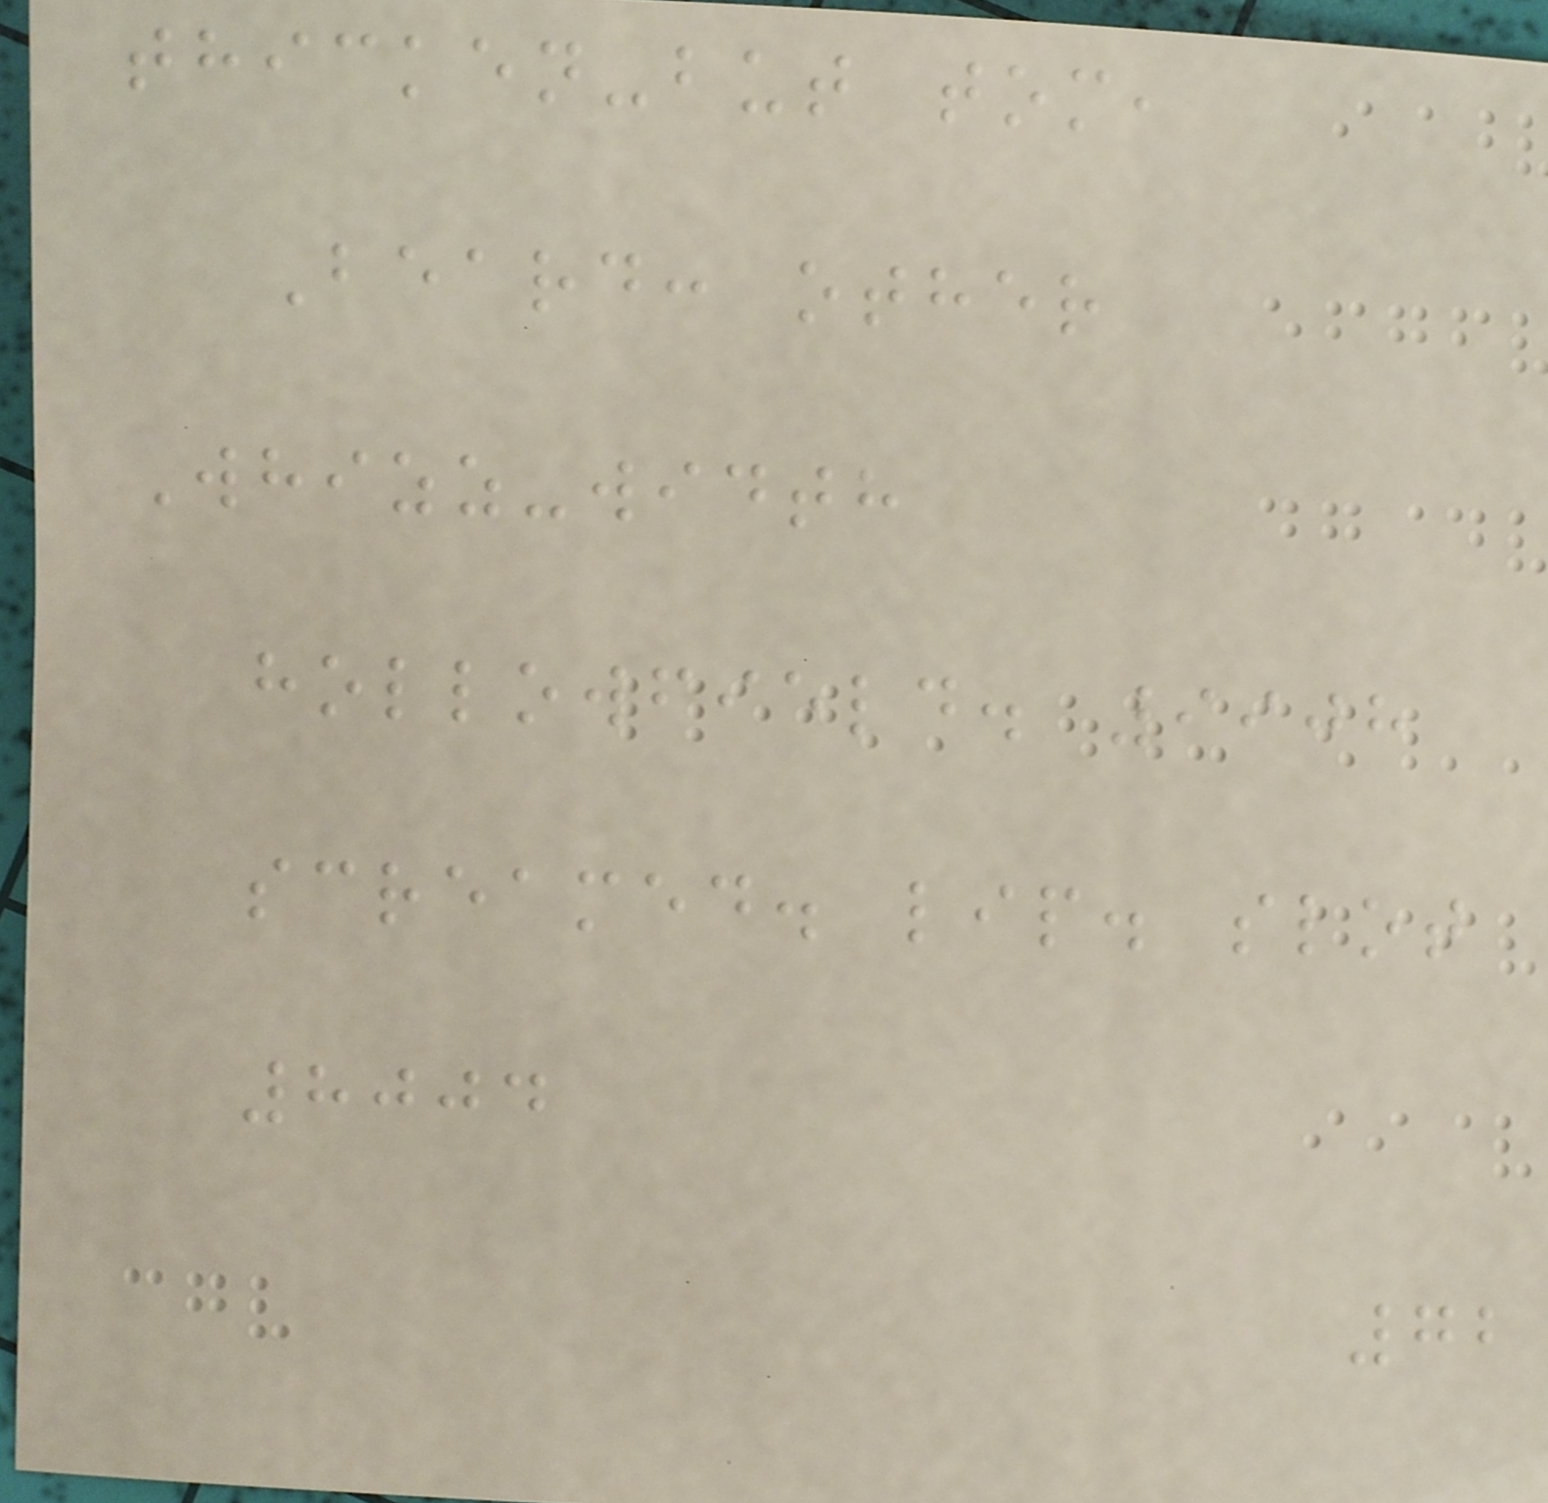thicken-but tom,
Beard: other
Whizz-width
hollowfield. 9908
screamed. lip. slot
8004
72
